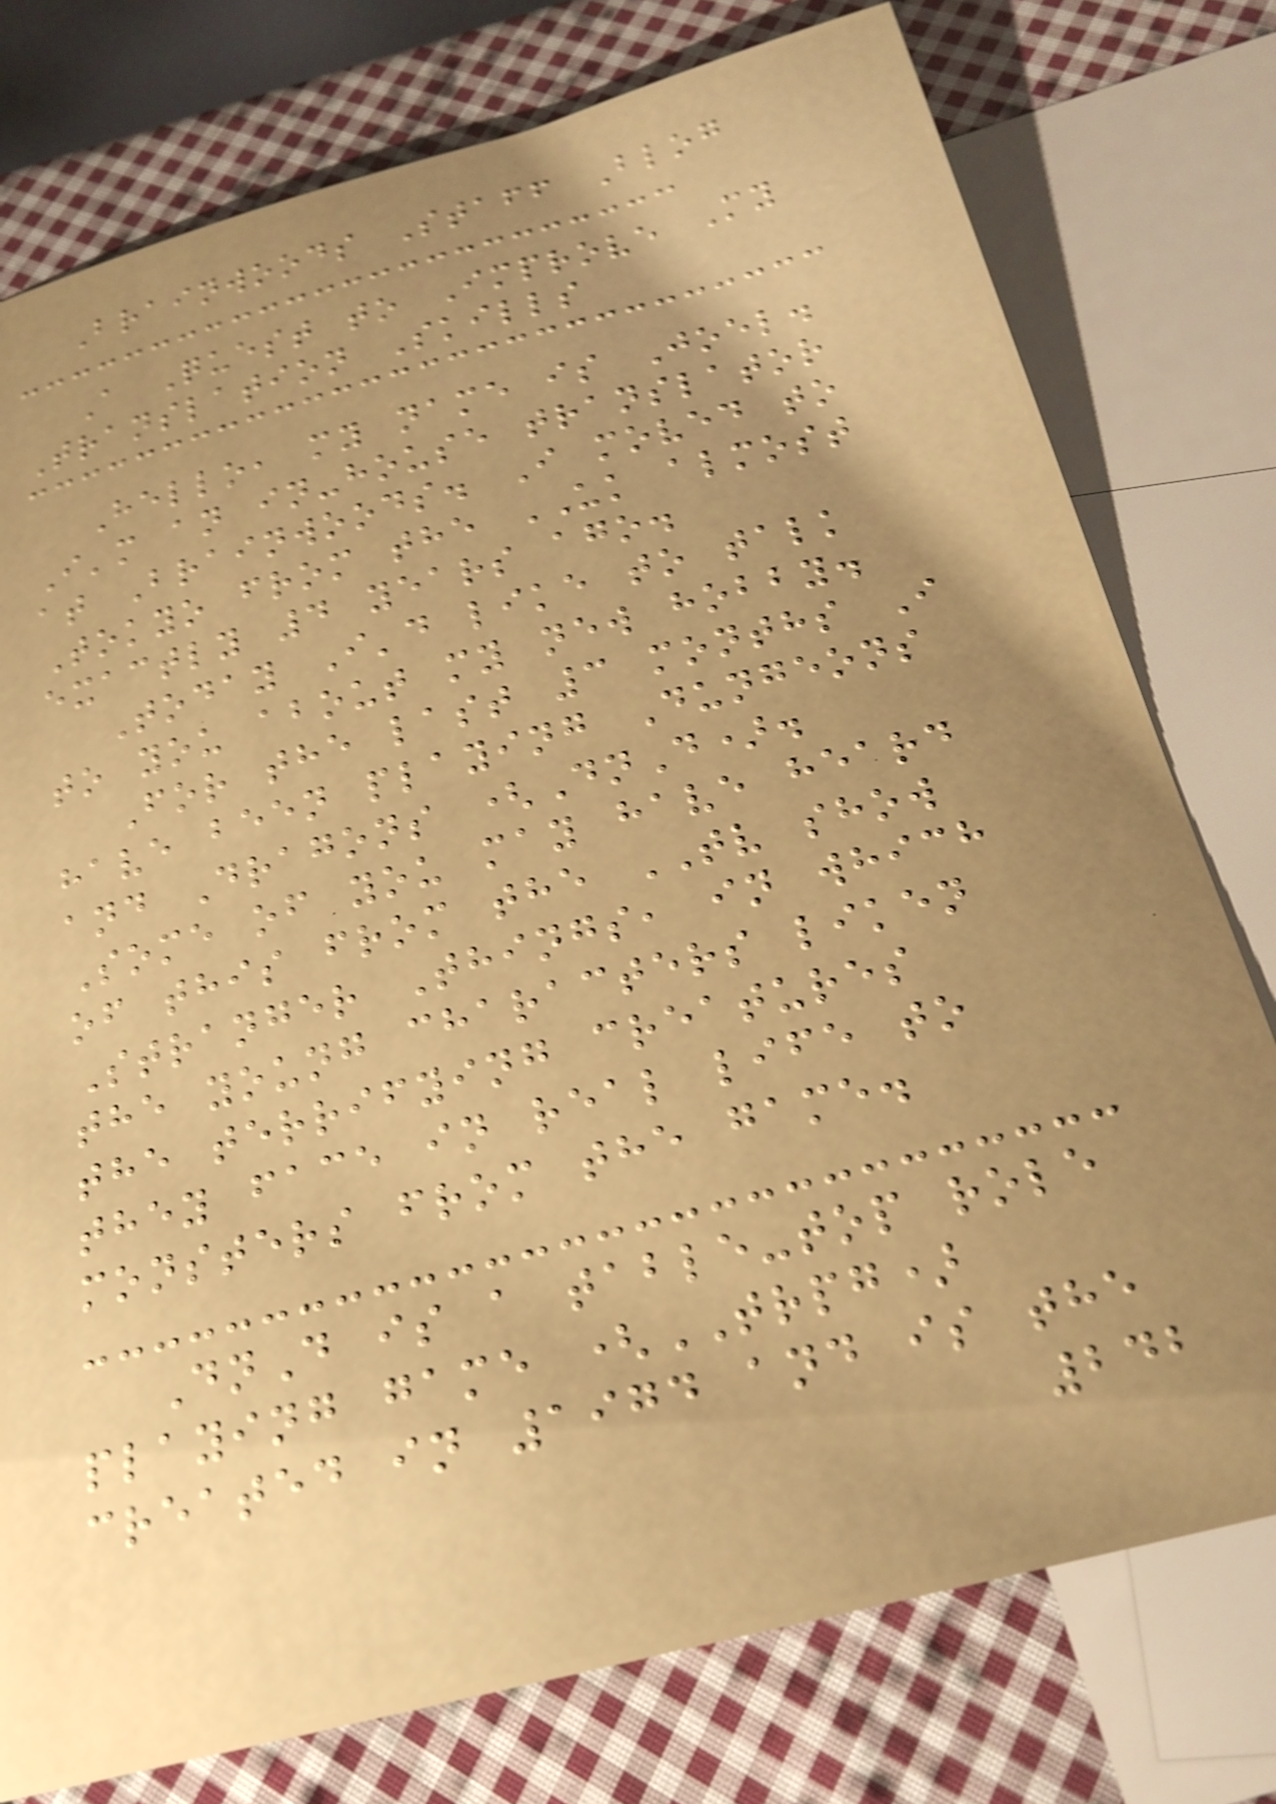Brainwoods Staff Blog
A Quest to Improve My
Translation Skills
Hello, my name is Joel.
I'm an in-house translator
at Brainwoods. I moved to
Tokyo from the UK almost
exactly 4 years ago.
Today I'd like to talk
to you about my new hobby.
For the last 3 months I
have been playing Dungeons
and Dragons (DnD).
Some of you may have heard
of this from the TV show
Stranger Things, in which
the young characters liken
the terrifying creatures
they face in real life to
monsters from the game.
DnD is a table-top role
playing game (TRPG)
created in 1974 and is the
242
